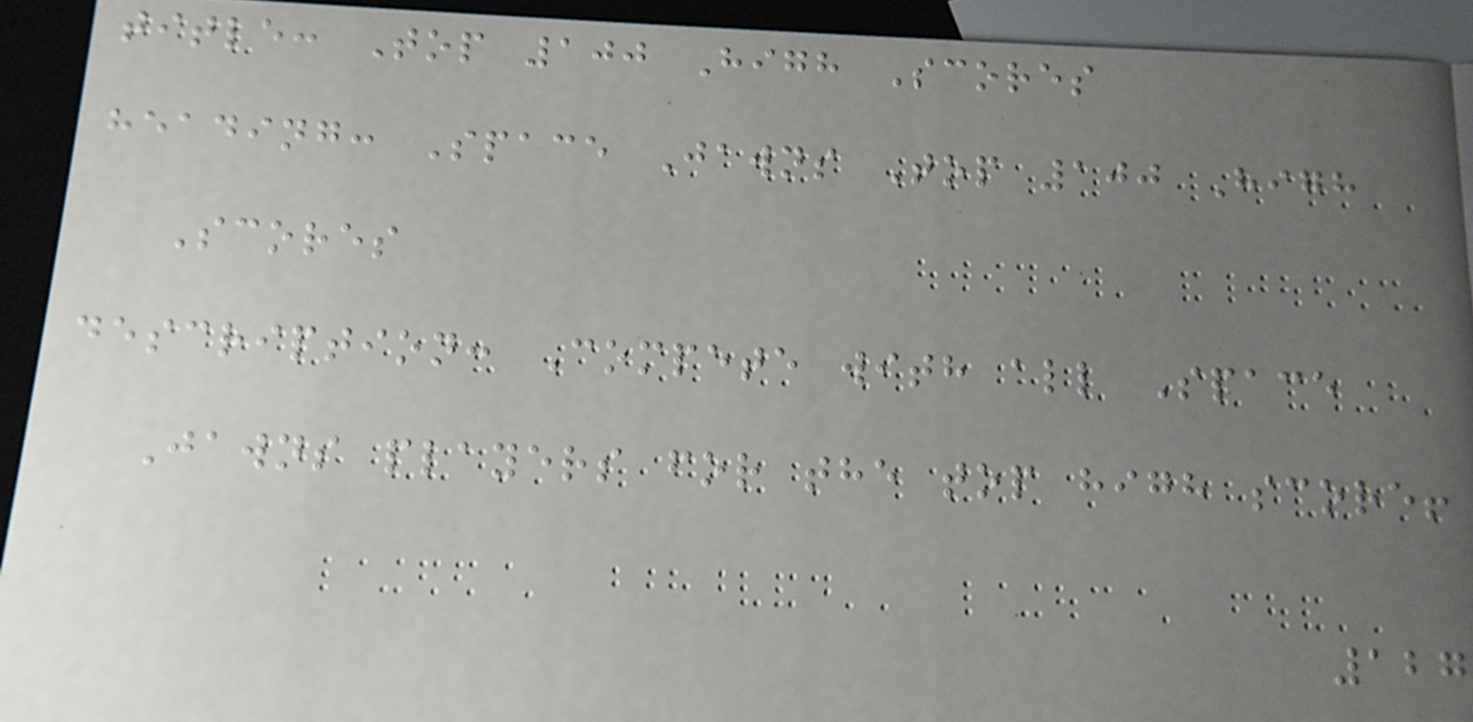title: Top 100 High Scores
heading: Space Jawns Top 100 High
Scores
description: Compete with all Space
Jawns players for the top high score!
127
